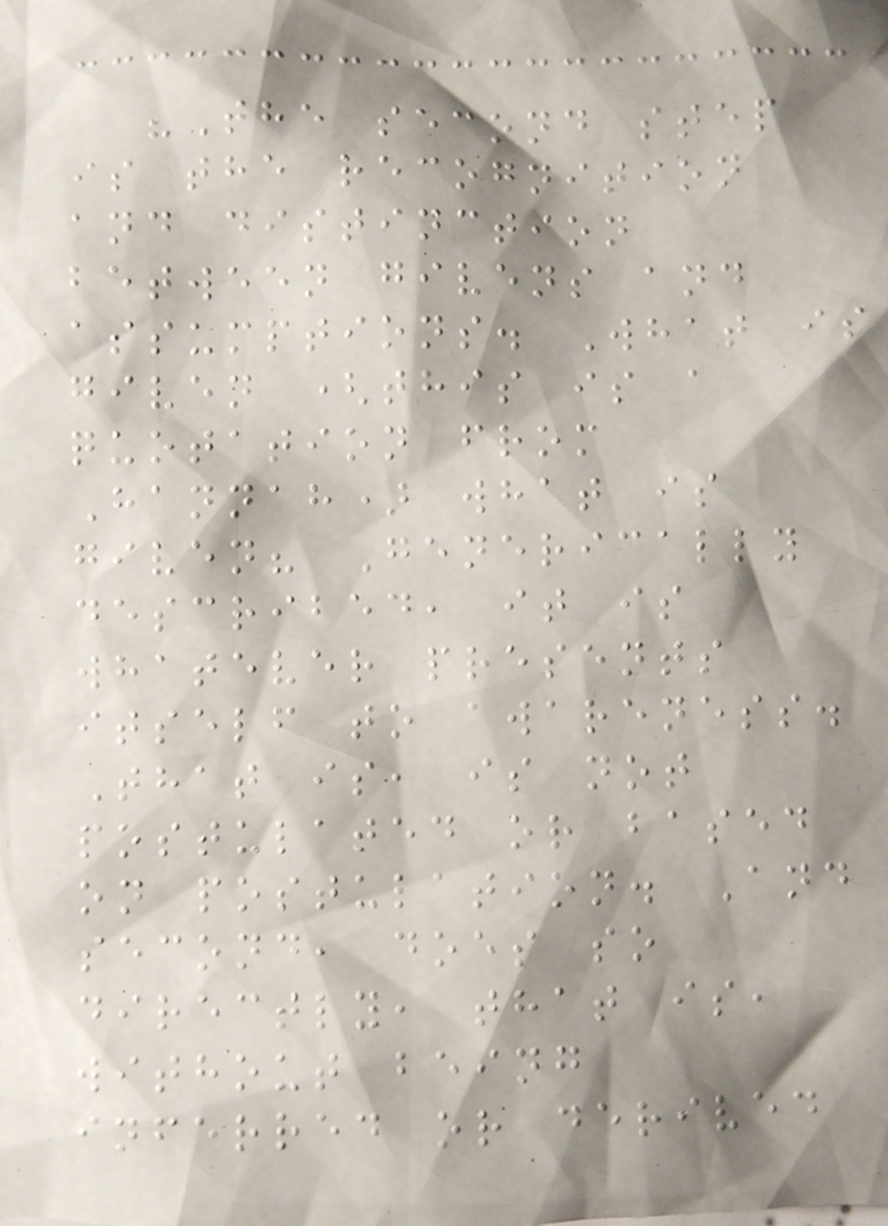"The second step
is the recognition
and distinction
between givens and
assumptions. What is
given (this is a
quotation from
Hannah) what is
given? Generically
described, it is
whatever presents
itself to awareness.
That is, is not
postulated or based
on postulation. And
second, does so
directly, that is,
without being
inferred or derived
